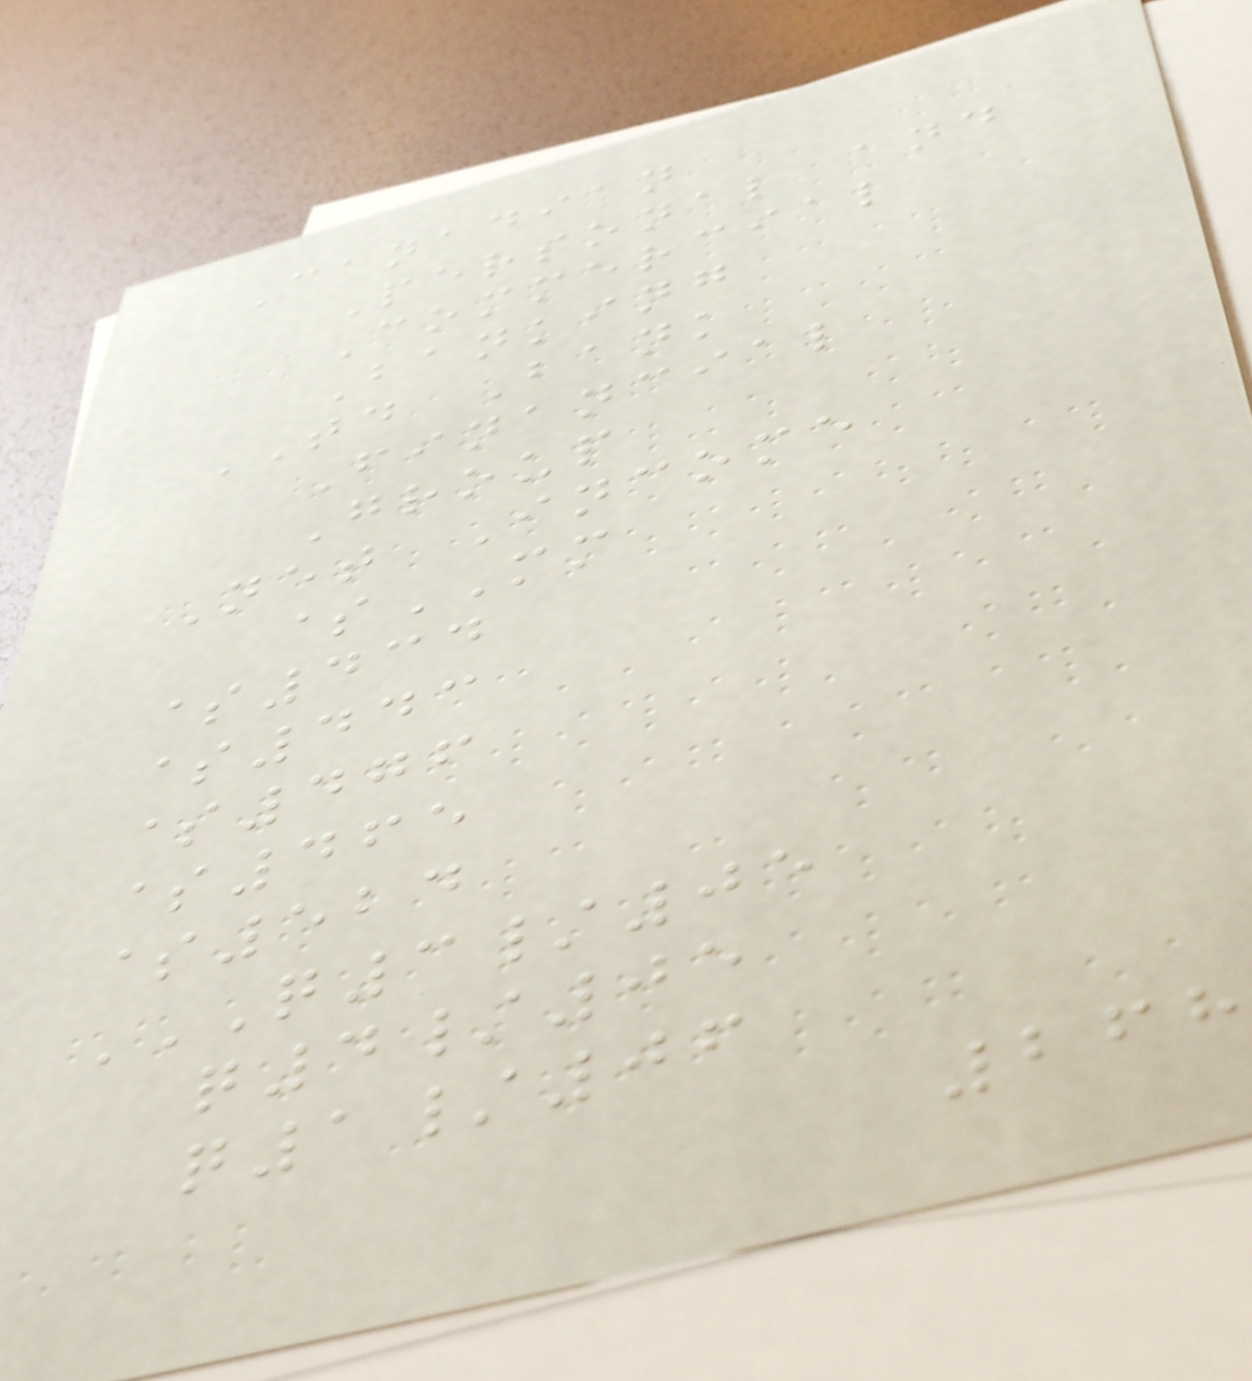Canadian
Personal and
Commercial
Banking
TD Bank
Financial
Group
Net Income
$MM
$434
$443
$476
$465
$524
Q3/05
Q4/05
Q1/06
268
